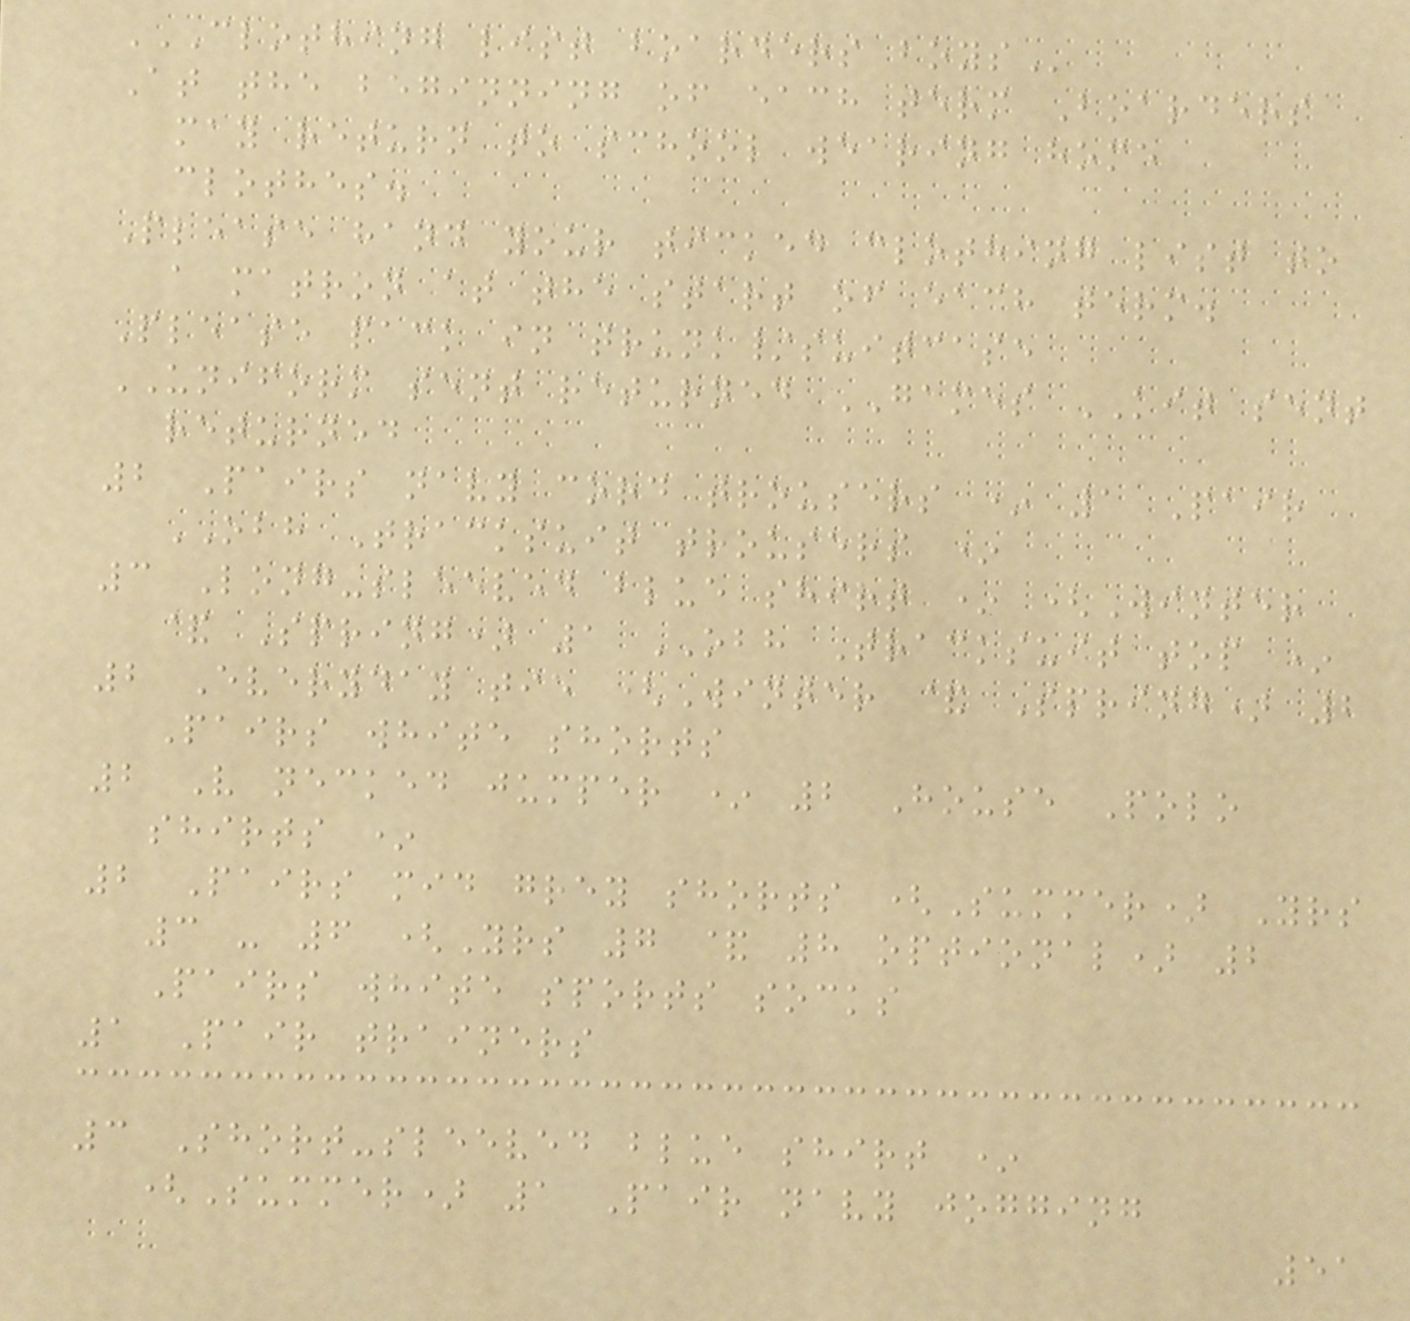CLOTHING LIST BOARDERS BOYS
At the beginning of each term Boarders
may return to school wearing home
clothes.
Please hand your ticked clothing list to
a matron at the start of each term.
Please pack in trunk/suitcase
UNIFORM sent returned GAMES KIT sent
returned
2 Pairs navy cord trousers * 1 Pair
OBH Tracksuit trousers *
3 Long-sleeved blue shirt * (Winter
& Spring) 1 OBH Tracksuit top *
2 Everyday tie (Winter & Spring) 2
Pairs white shorts
2 V necked jumper * 2 House Polo
shirts *
2 Pairs mid grey shorts (Summer) Yrs
3 - 6 (Yrs 7 & 8 optional) 2
Pairs white sports socks
1 Pair trainers
3 Short-sleeved blue shirt *
(Summer) 1 Pair navy jogging
51
